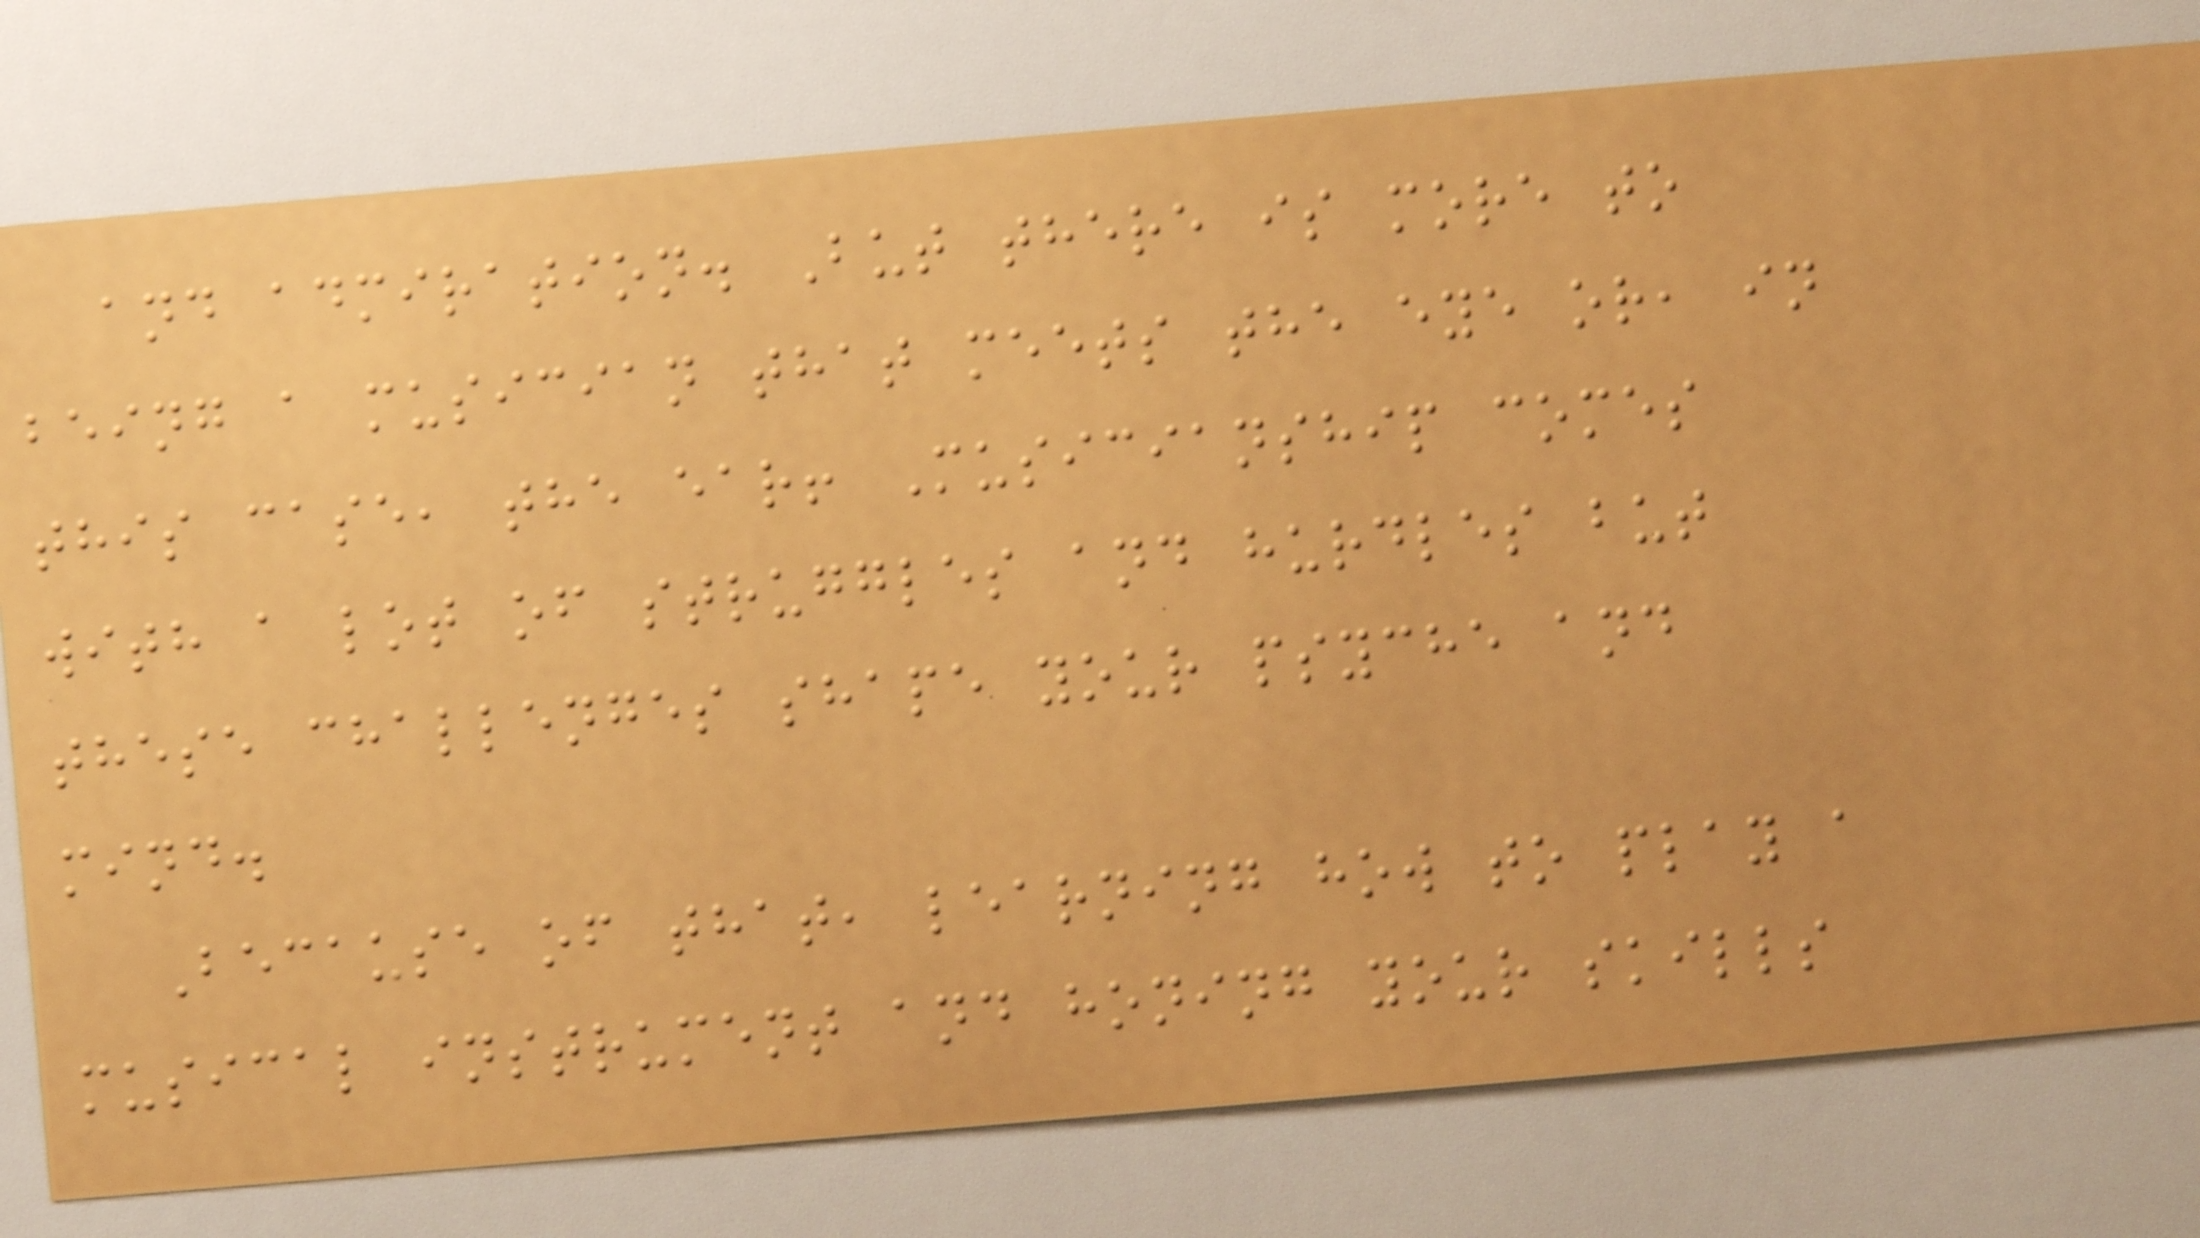and admiration. But there is more to
being a musician that meets the eye or, in
this case, the ear! Musicianship comes
with a lot of struggles and hurdles but
these challenges shape your psyche and
mind.
Because of that, learning how to play a
musical instrument and honing your skills
